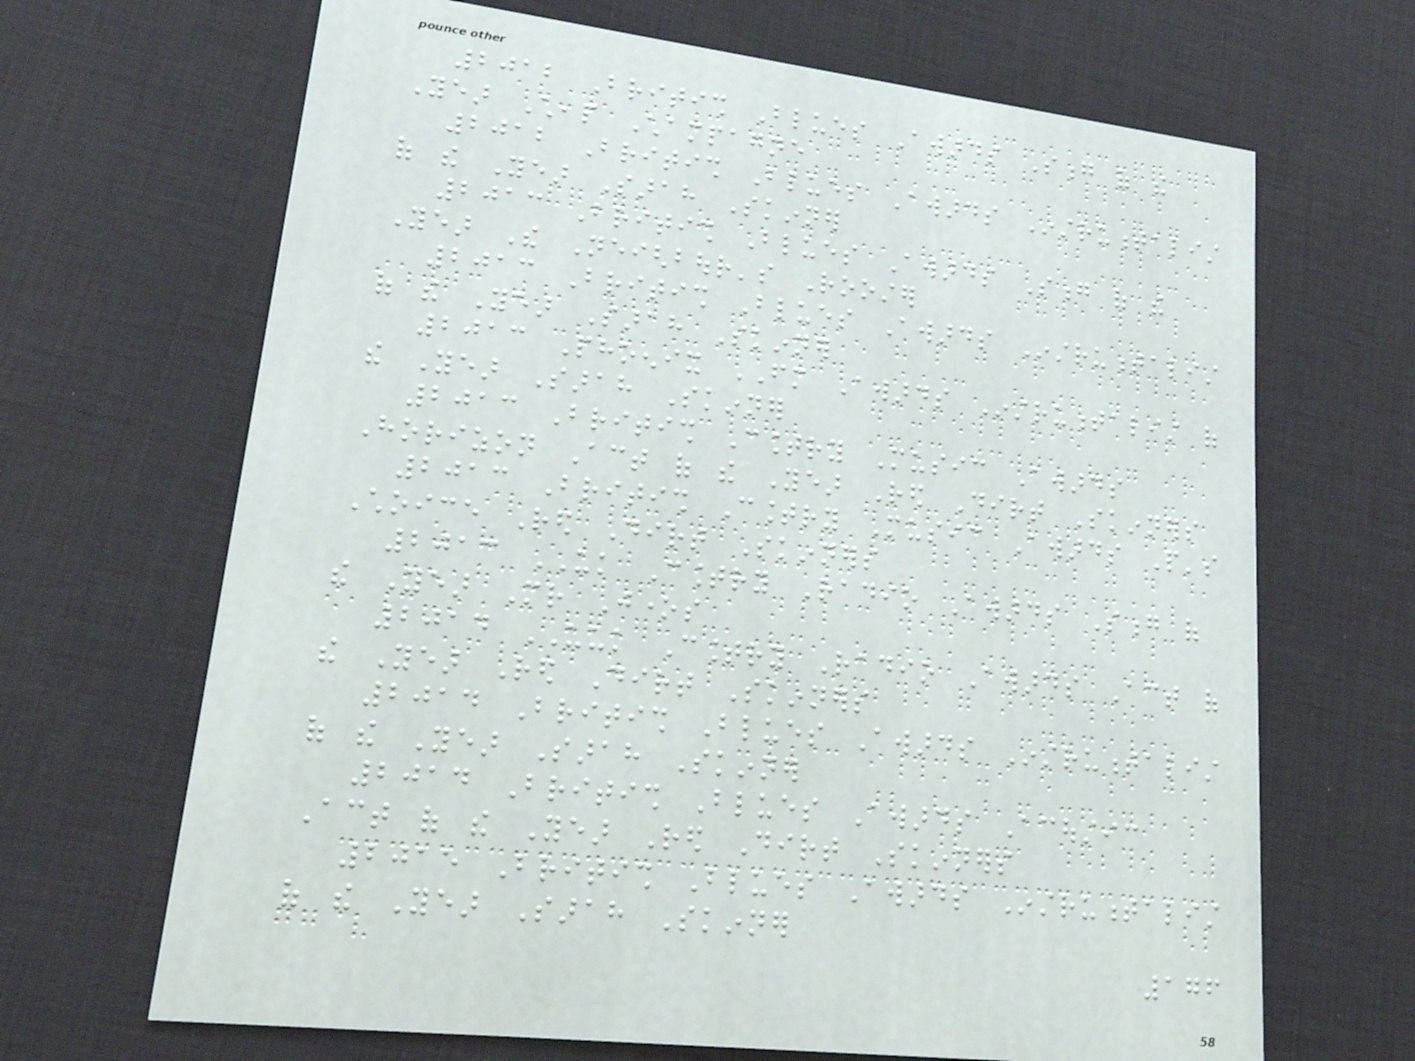2012 British Blues Awards Song of the
Year Cheap Champagne
2012 British Blues Awards Instrumentalist
of the Year Sarah Skinner
2013 British Blues Awards Song of the
Year The Neighbour's Rooster
2013 British Blues Awards Instrumentalist
of the Year Sarah Skinner
2013 Phoenix FM Awards Instrumentalist of
the Year Sarah Skinner
2013 British Country Music Awards
Horizon Act of the Year Red Dirt Skinners
2013 British Country Music Awards People's
Choice Red Dirt Skinners
2013 UK Country Radio Awards Song of
the Year Mr Jones
2014 UUK Country Radio Awards Act of
the Year Red Dirt Skinners
2014 British Blues Awards Instrumentalist
of the Year Sarah Skinner
2014 British Blues Awards Acoustic
Act of the Year Red Dirt Skinners
2015 British Blues Awards Instrumentalist
of the Year Sarah Skinner
176
